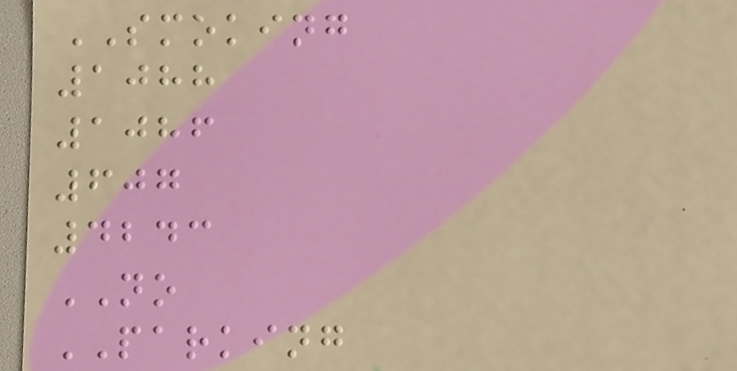SMOKING
1088
1086
607
4243
NO
PARKING
